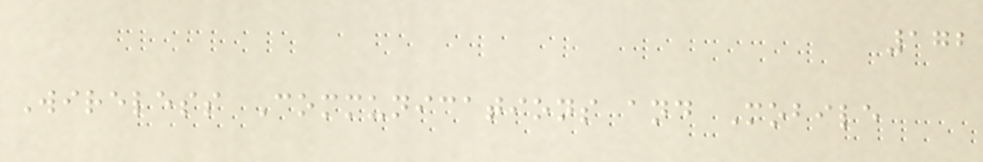172
Wireless Communications and Mobile
